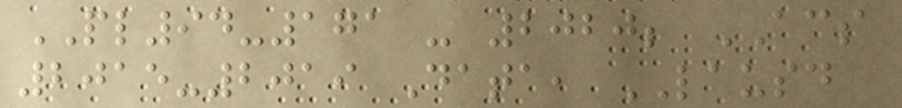PL94-171 - 2020; ACS
2015-2019 Data, LAUSD
